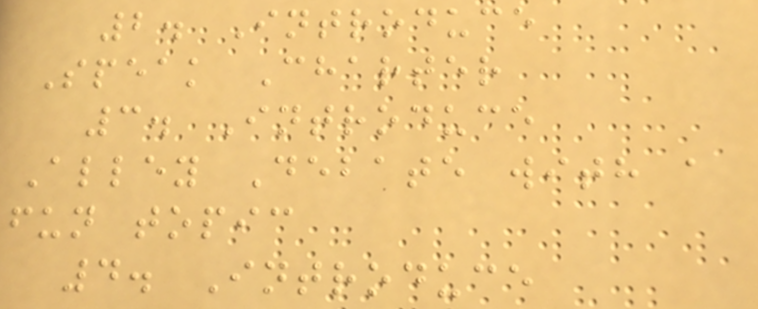2. Introduce
Speak Charter
3. Introduce
Alley Debate with a
fun topic
4. Introduce
